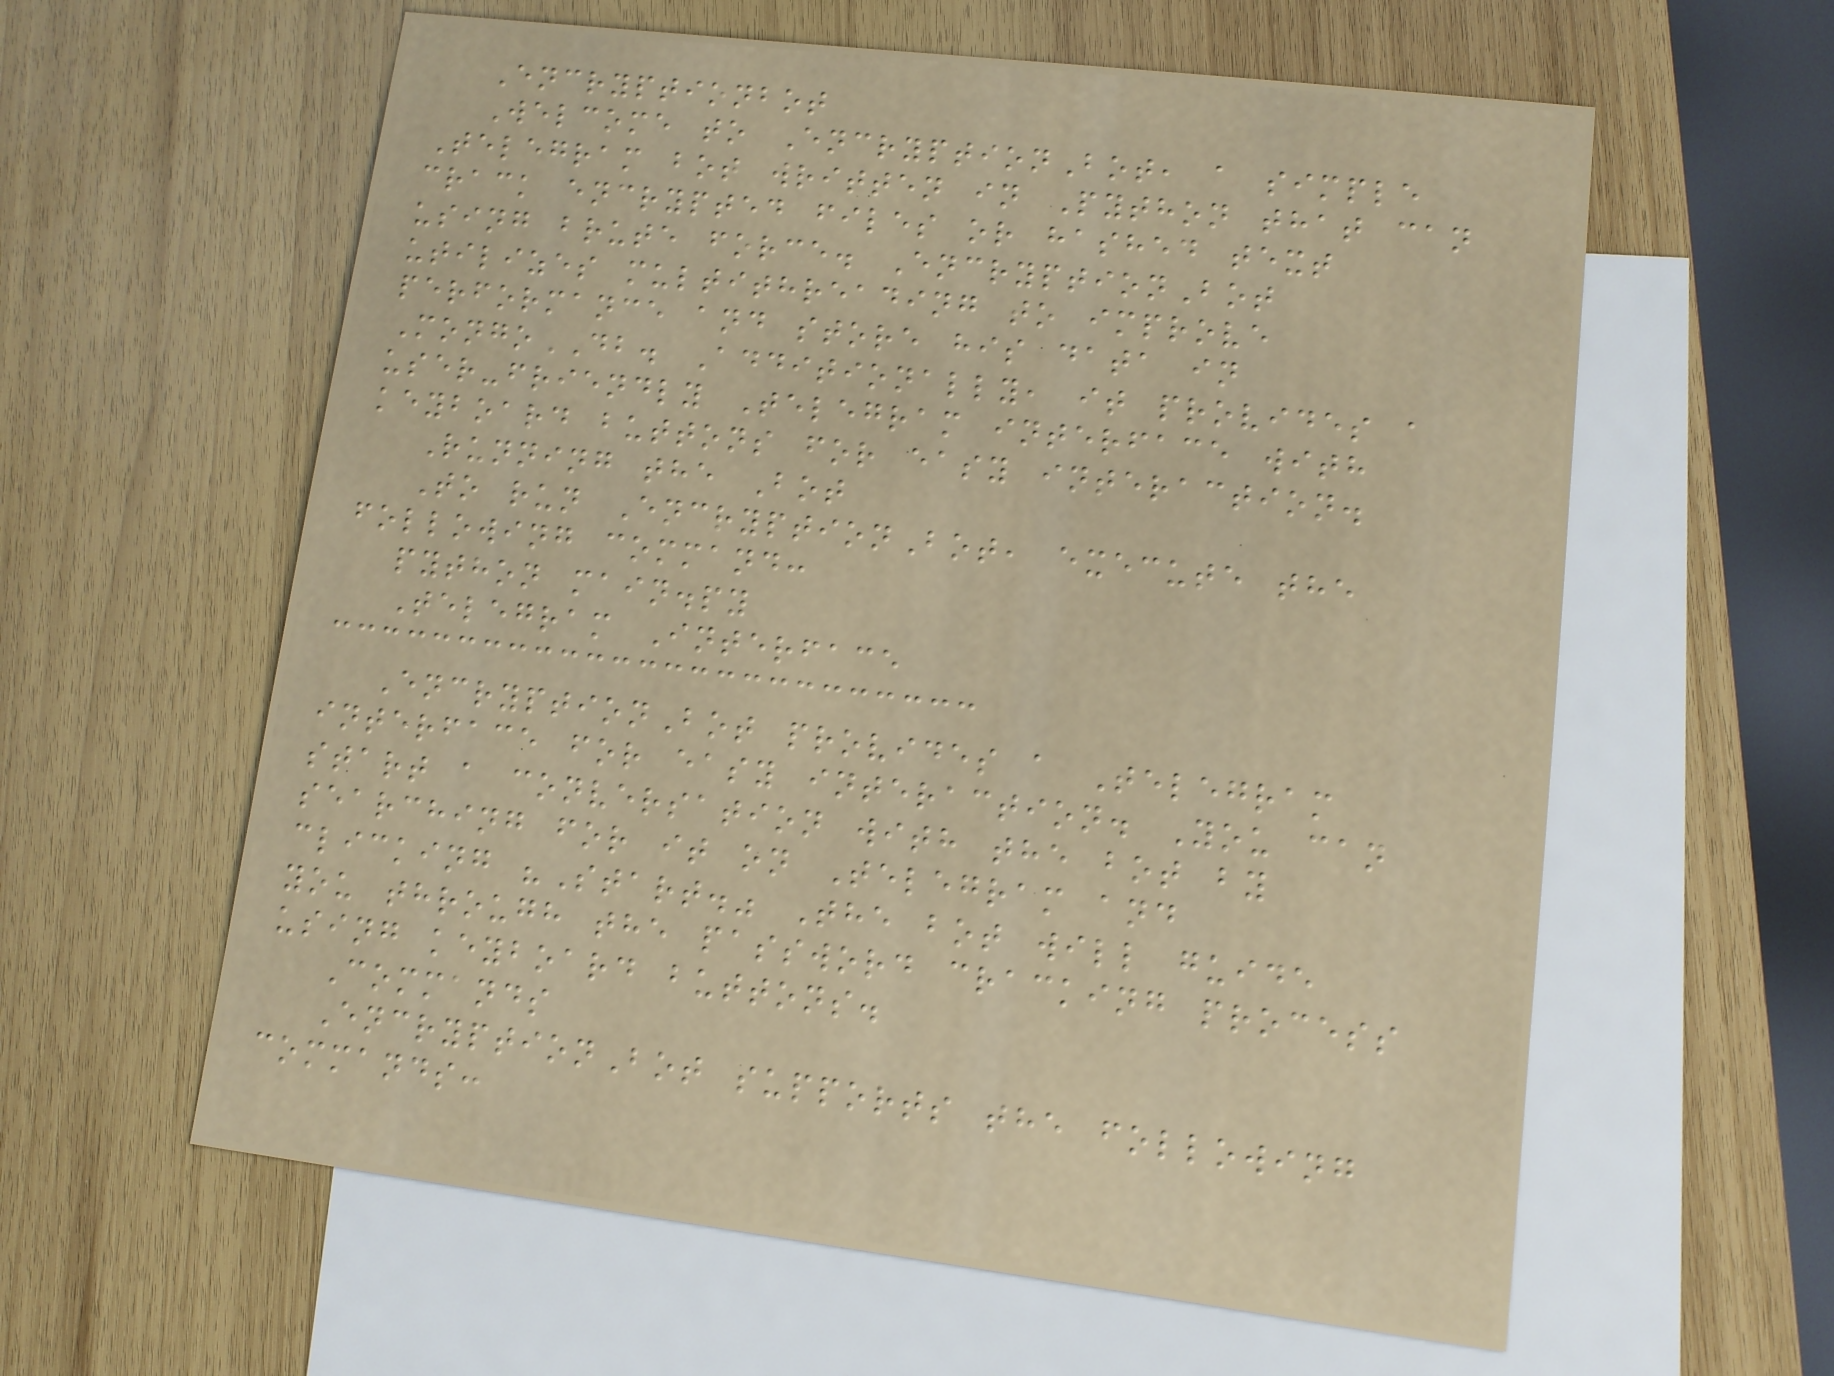Encryptionbot
Welcome to EncryptionBot, a simple
Telegram bot written in Python that can
crack encrypted files or hashed text
using brute force. EncryptionBot
utilizes multithreading to improve
performance and store his data in
MongoDB. Additionally, it provides a
user-friendly Telegram interface with
keyboard buttons for easy interaction.
Running the Bot
To run EncryptionBot, execute the
following command:
python main.py
Telegram Interface
EncryptionBot provides a Telegram
interface for easy interaction. You can
start a conversation with the bot by
searching for it on Telegram and
clicking "Start." The bot will guide
you through the password cracking process
using keyboard buttons.
Commands
EncryptionBot supports the following
commands:
